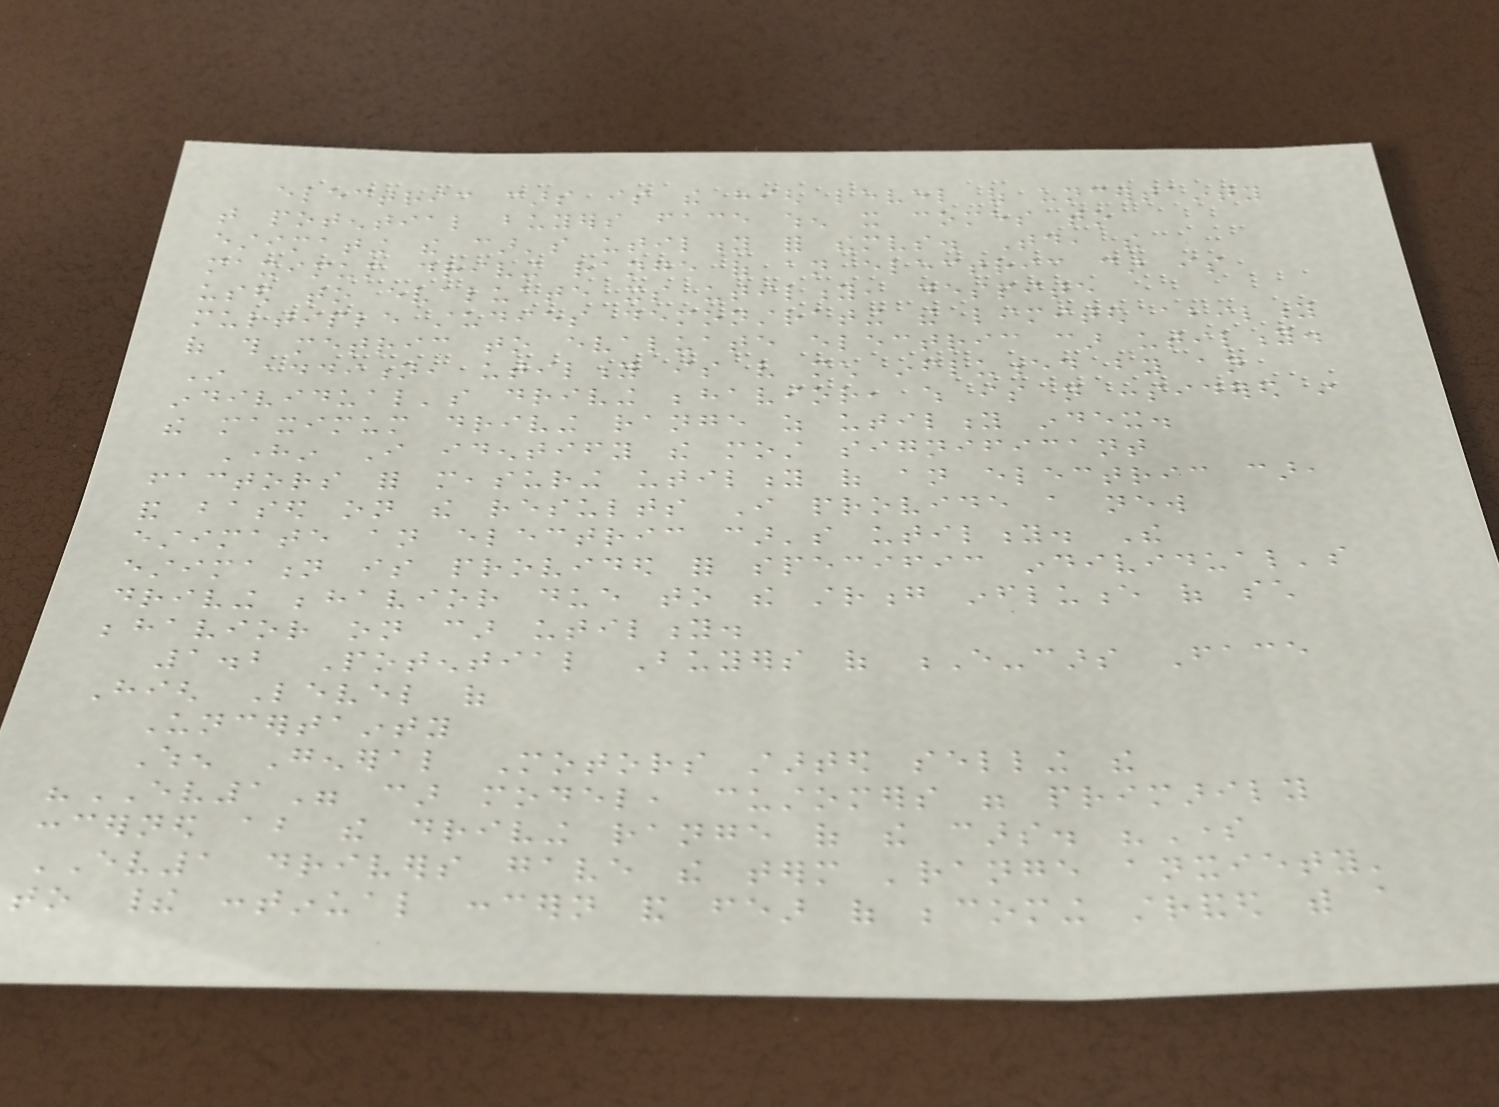electric cars is the high level of uncertainty
that potential buyers face when it comes to
estimating the car's utility for themselves. Today, the
maximum driving range of an electric car is
used to evaluate its utility, despite
multiple studies demonstrating the limited ability
of this metric to evaluate electric car utility.
In addition, utility is very much influenced by an
individual's driving behavior, which is not considered in
the maximum driving range as utility index.
Herein I identify the most significant
factors for measuring utility of an electric car,
and based on the results I provide a new
estimate an electric car's utility. The
estimation is provided for specific individual's
driving behavior due to the strong influence of such
behavior on car utility.
1.2 Potential Buyers of E-cars Face
High Level of
Uncertainty
When General Motors started selling the
"EV1" car model, customers were primarily
concerned about the driving range of the cars. "Some
EV1 drivers gave the term 'range anxiety'
to their continual concern and fear of becoming stranded with a
